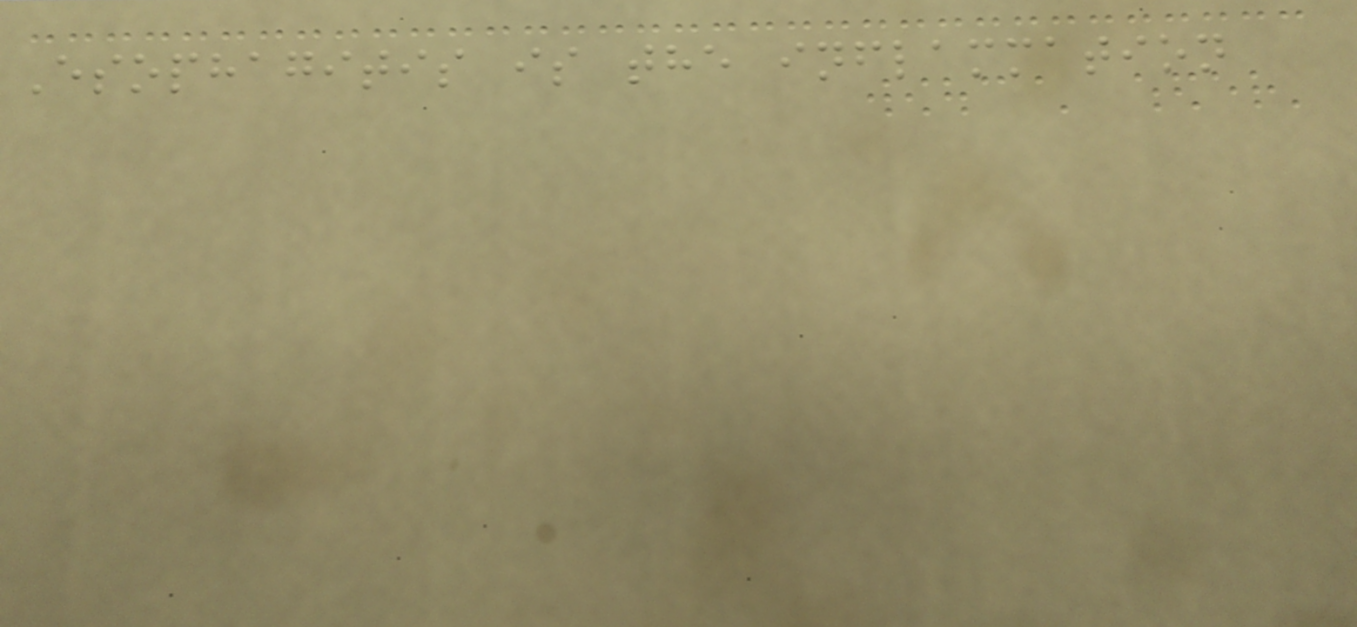Esophagitis is the inflammation
